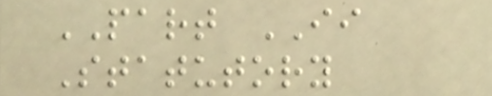PART II
Statutory
